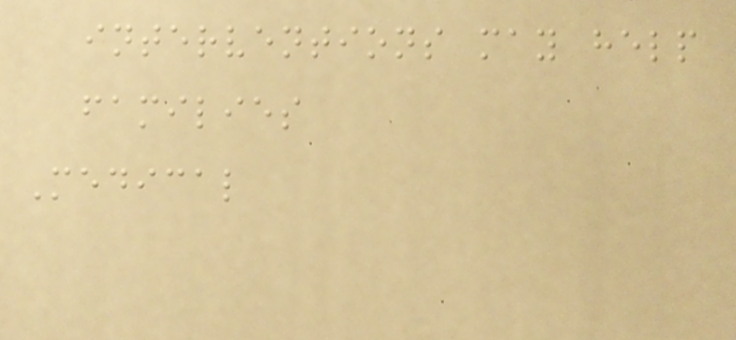interventions may help
families
Medical
